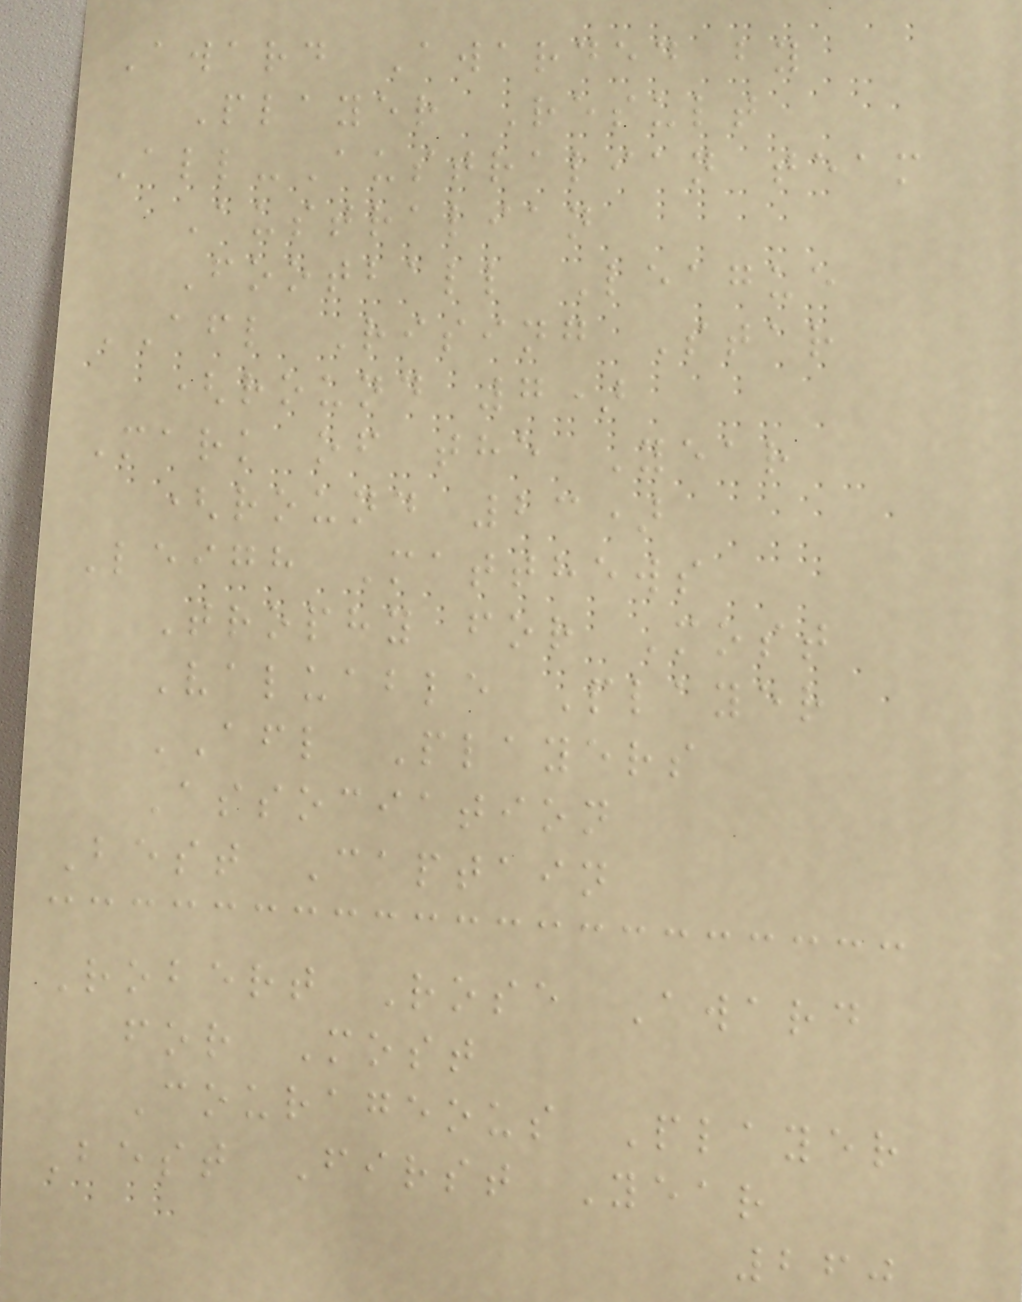Award Awarded by
Player Result
All-Australian team
Australian
Football League
AFL Rising Star
(round 7)
Mark of the Year
(round 23)
Leigh Matthews
Trophy for Most
Valuable Player
AFL Players
Association
Best Captain
Robert Rose Award
for Most
Courageous Player
Best First Year
260
